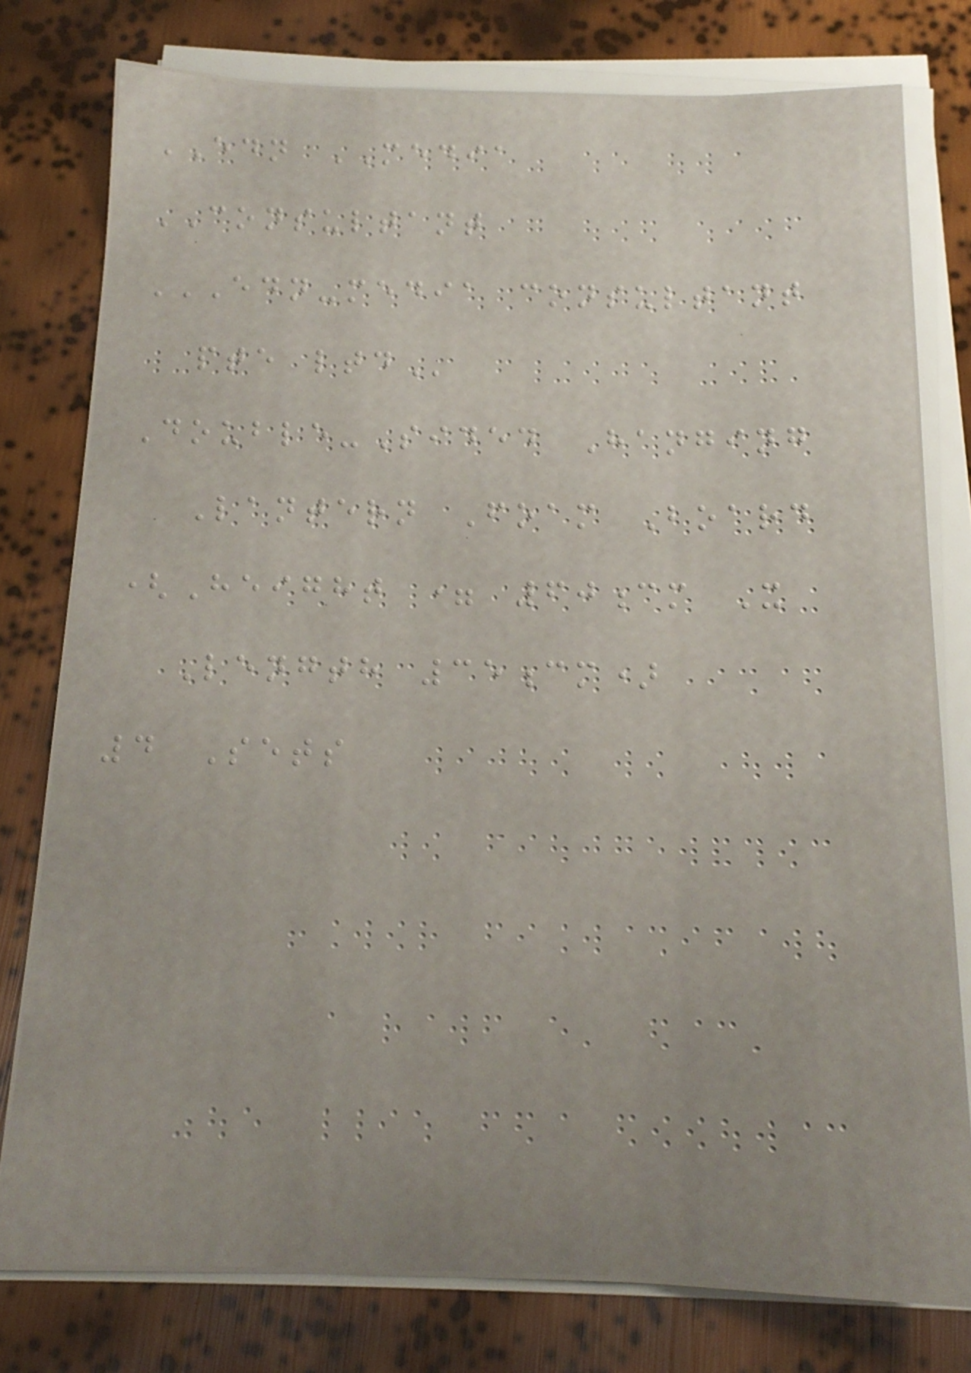EDN MEDIA
CONSULTANT
EDN-MEDIA CONSULTANT
PTE LTD
Double-Sided Hanging
Lantern Foam Board
(Height = 60cm X
Length 35cm)
4 Sets
